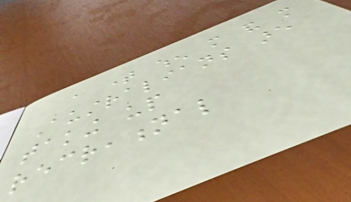a time when more and more
Australians are
taking up
recreational
